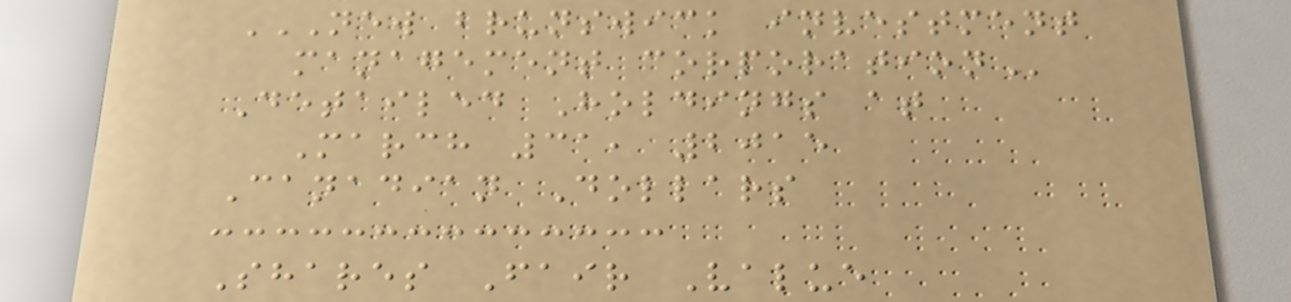NEW BRUNSWICK INVESTMENT
MANAGEMENT CORPORATION
Detailed Holdings at
March 31, 2015
Canadian Dollars
Shares Fair Value
